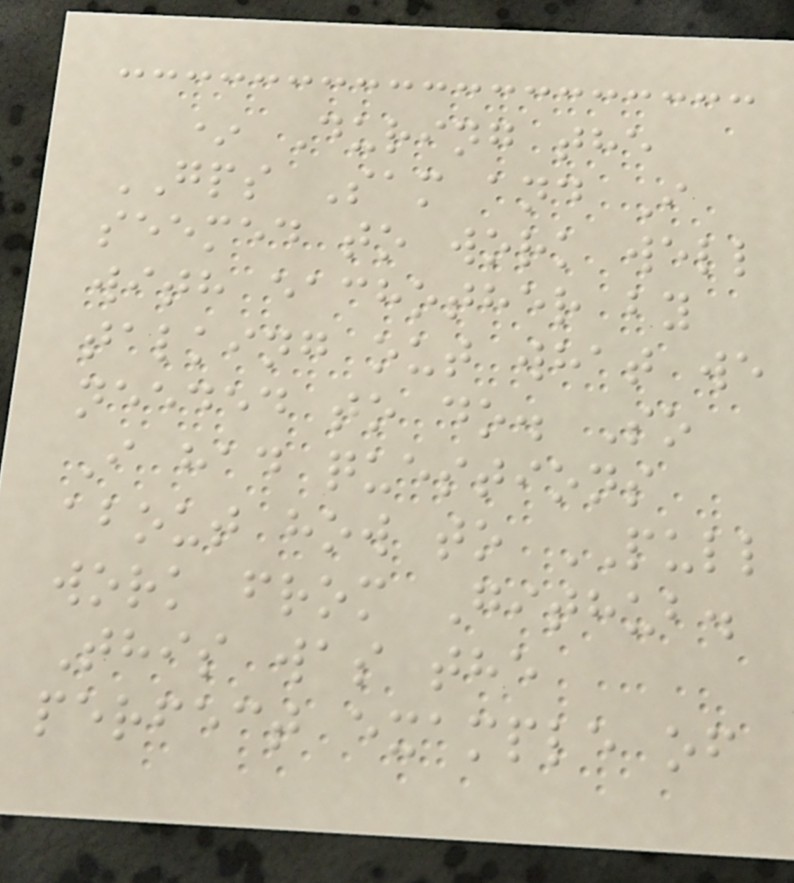* During the
GPS Sam and I
seemed to work well
with eachother by
talking out what we
needed to do. So
I had questions
about how to PULL
work from Github.
This was the
perfect example of
